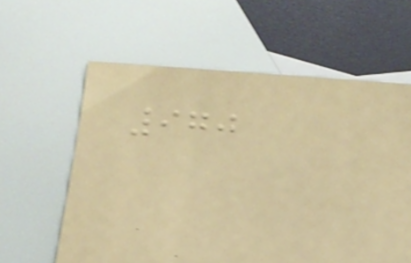970
